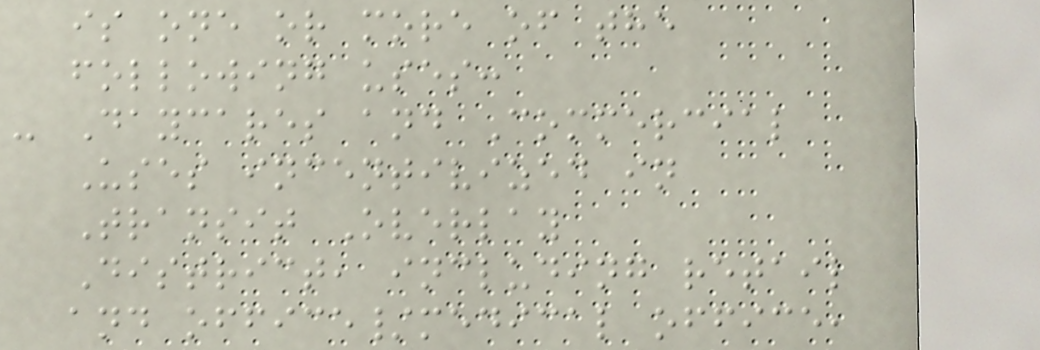is one or more of the
following uses:
- Daycares and Commercial
Uses incentivized in
Transit Overlay
District, including retail
and office/medical office,
